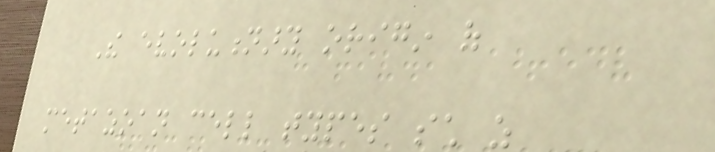The evolutionary origin of
metazoan cell types such as
